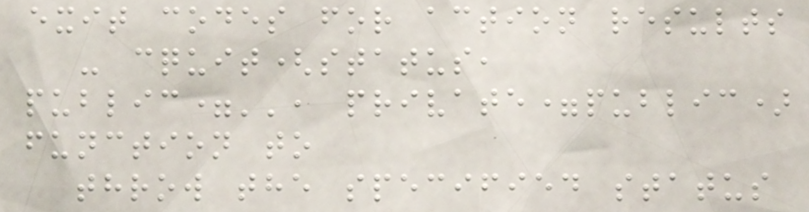exit codes for action results
- cquit(status,
public='', private=public)
function to
throw the specified status
